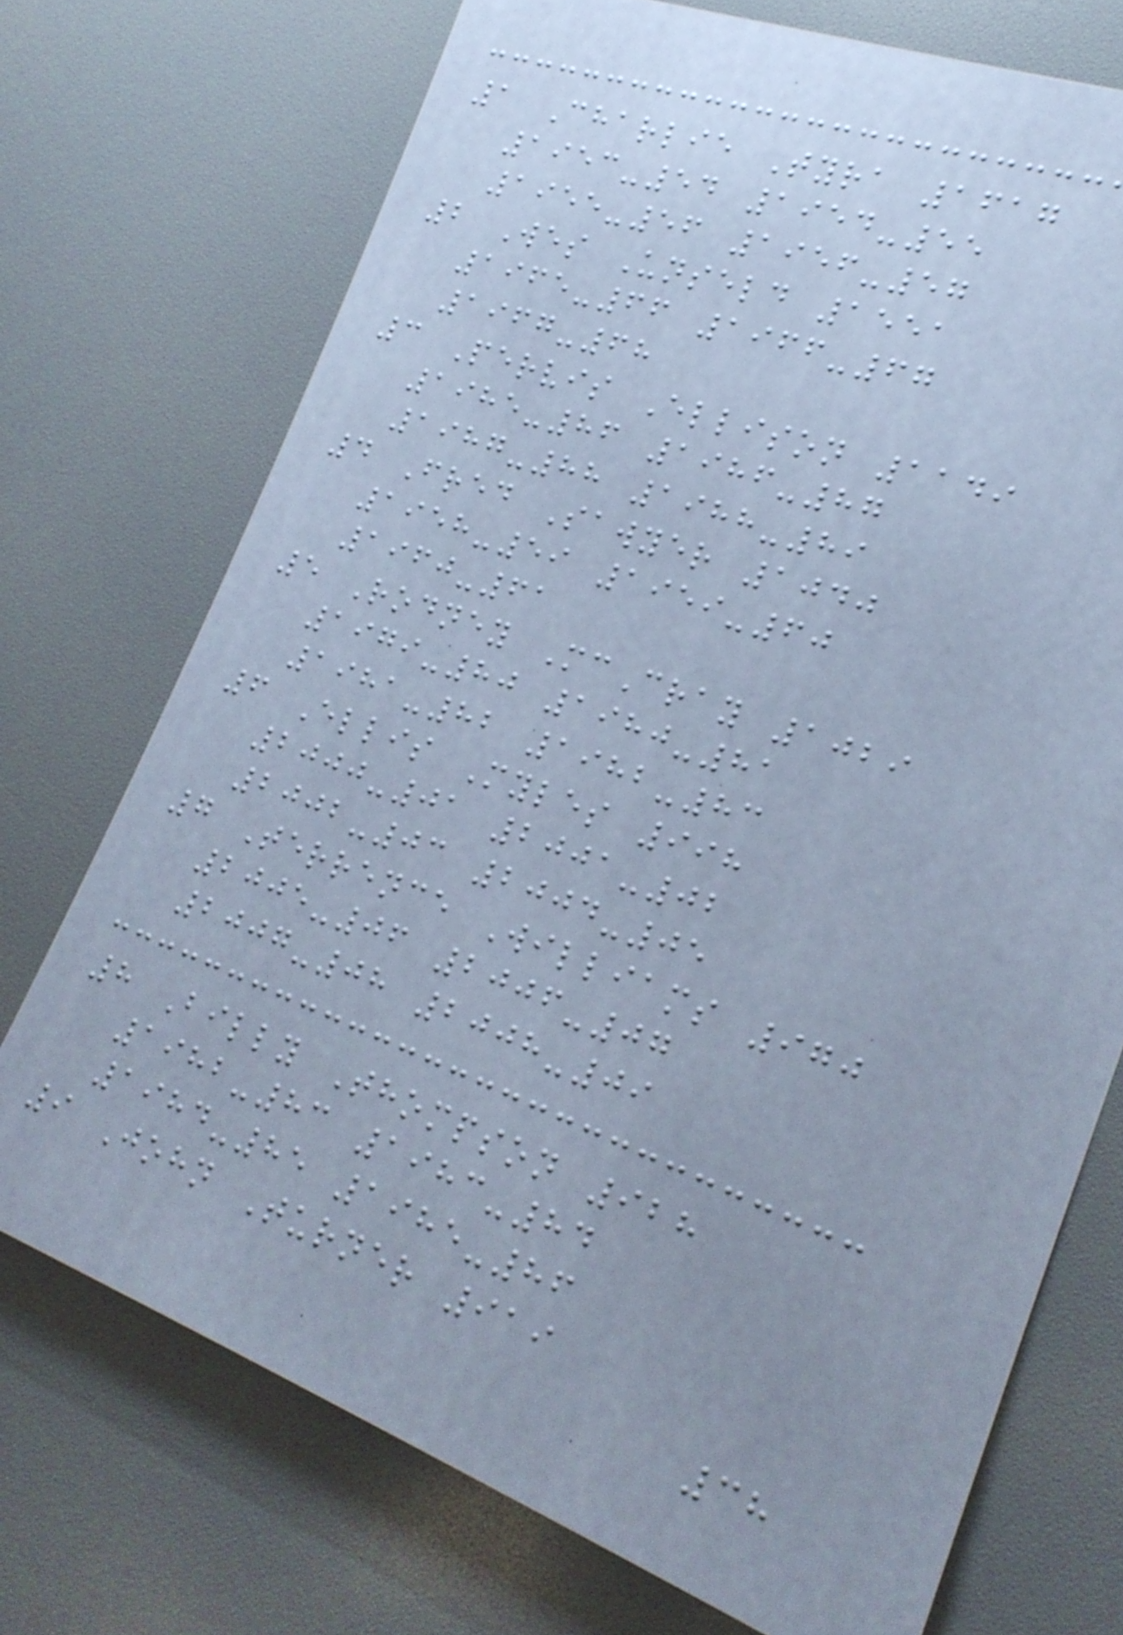1 Charlie Tyra 1617
1953-54 1954-55
1955-56 1956-57
2 Wes Unseld 1551
1965-66 1966-67
1967-68
3 Pervis Ellison 1149
1985-86 1986-87
1987-88 1988-89
4 Fred Sawyer 1040
1958-59 1959-60
1960-61
5 Rodney McCray 1029
1979-80 1980-81
1981-82 1982-83
6 Ellis Myles 998
2000-01 2001-02
2002-03 2004-05
7 Terrence Williams 970
2005-06 2006-07
2007-08 2008-09
8 Billy Thompson 928
1982-83 1983-84
1984-85 1985-86
9 John Turner 919
38
